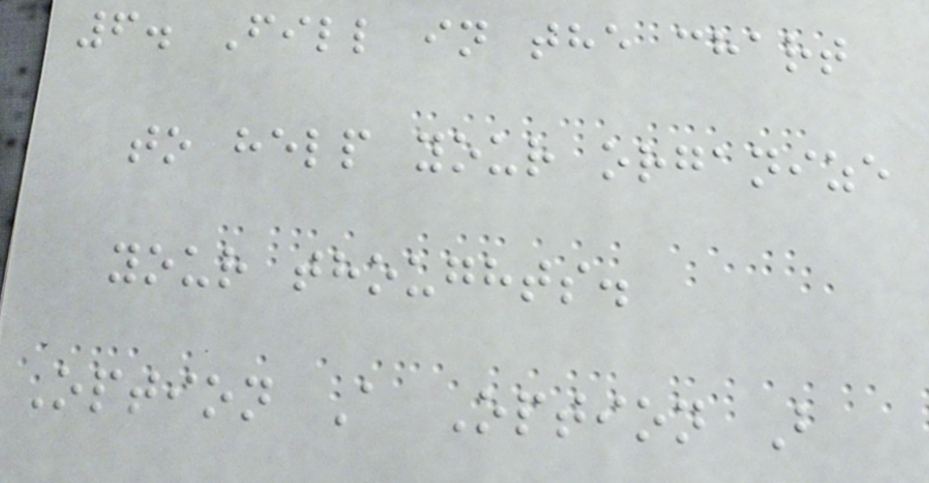6. Fill in the chart
to help your organize
your thoughts.
Option A Option B
